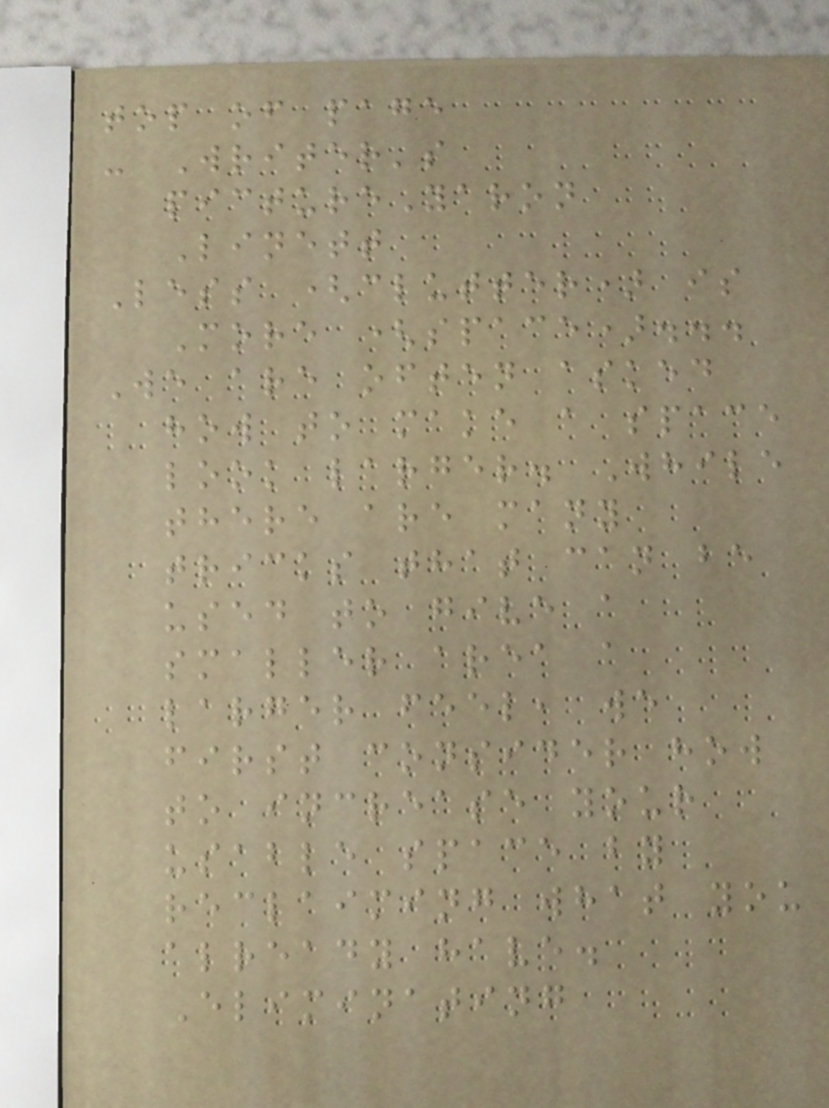top of page
- Writer's
pictureYaron
Linett
Less (clutter) is
More (space)...
We are often asked
how to make a space
look larger. While
there are many
tricks that can be
used to give a
smaller area a
larger feel, we
first consider how
to increase your
usable space by
reclaiming what you
already have.
Eliminating
